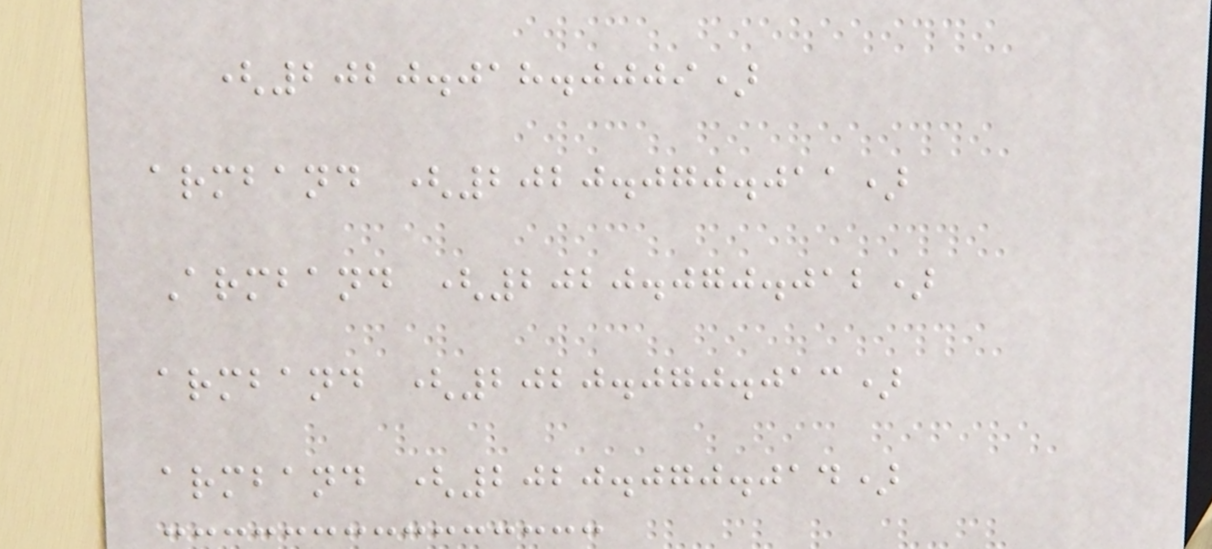(2020.018.0009)
armband (2020.070.011)
Armband (2020.070.012)
armband (2020.070.013)
armband (2020.070.014)
